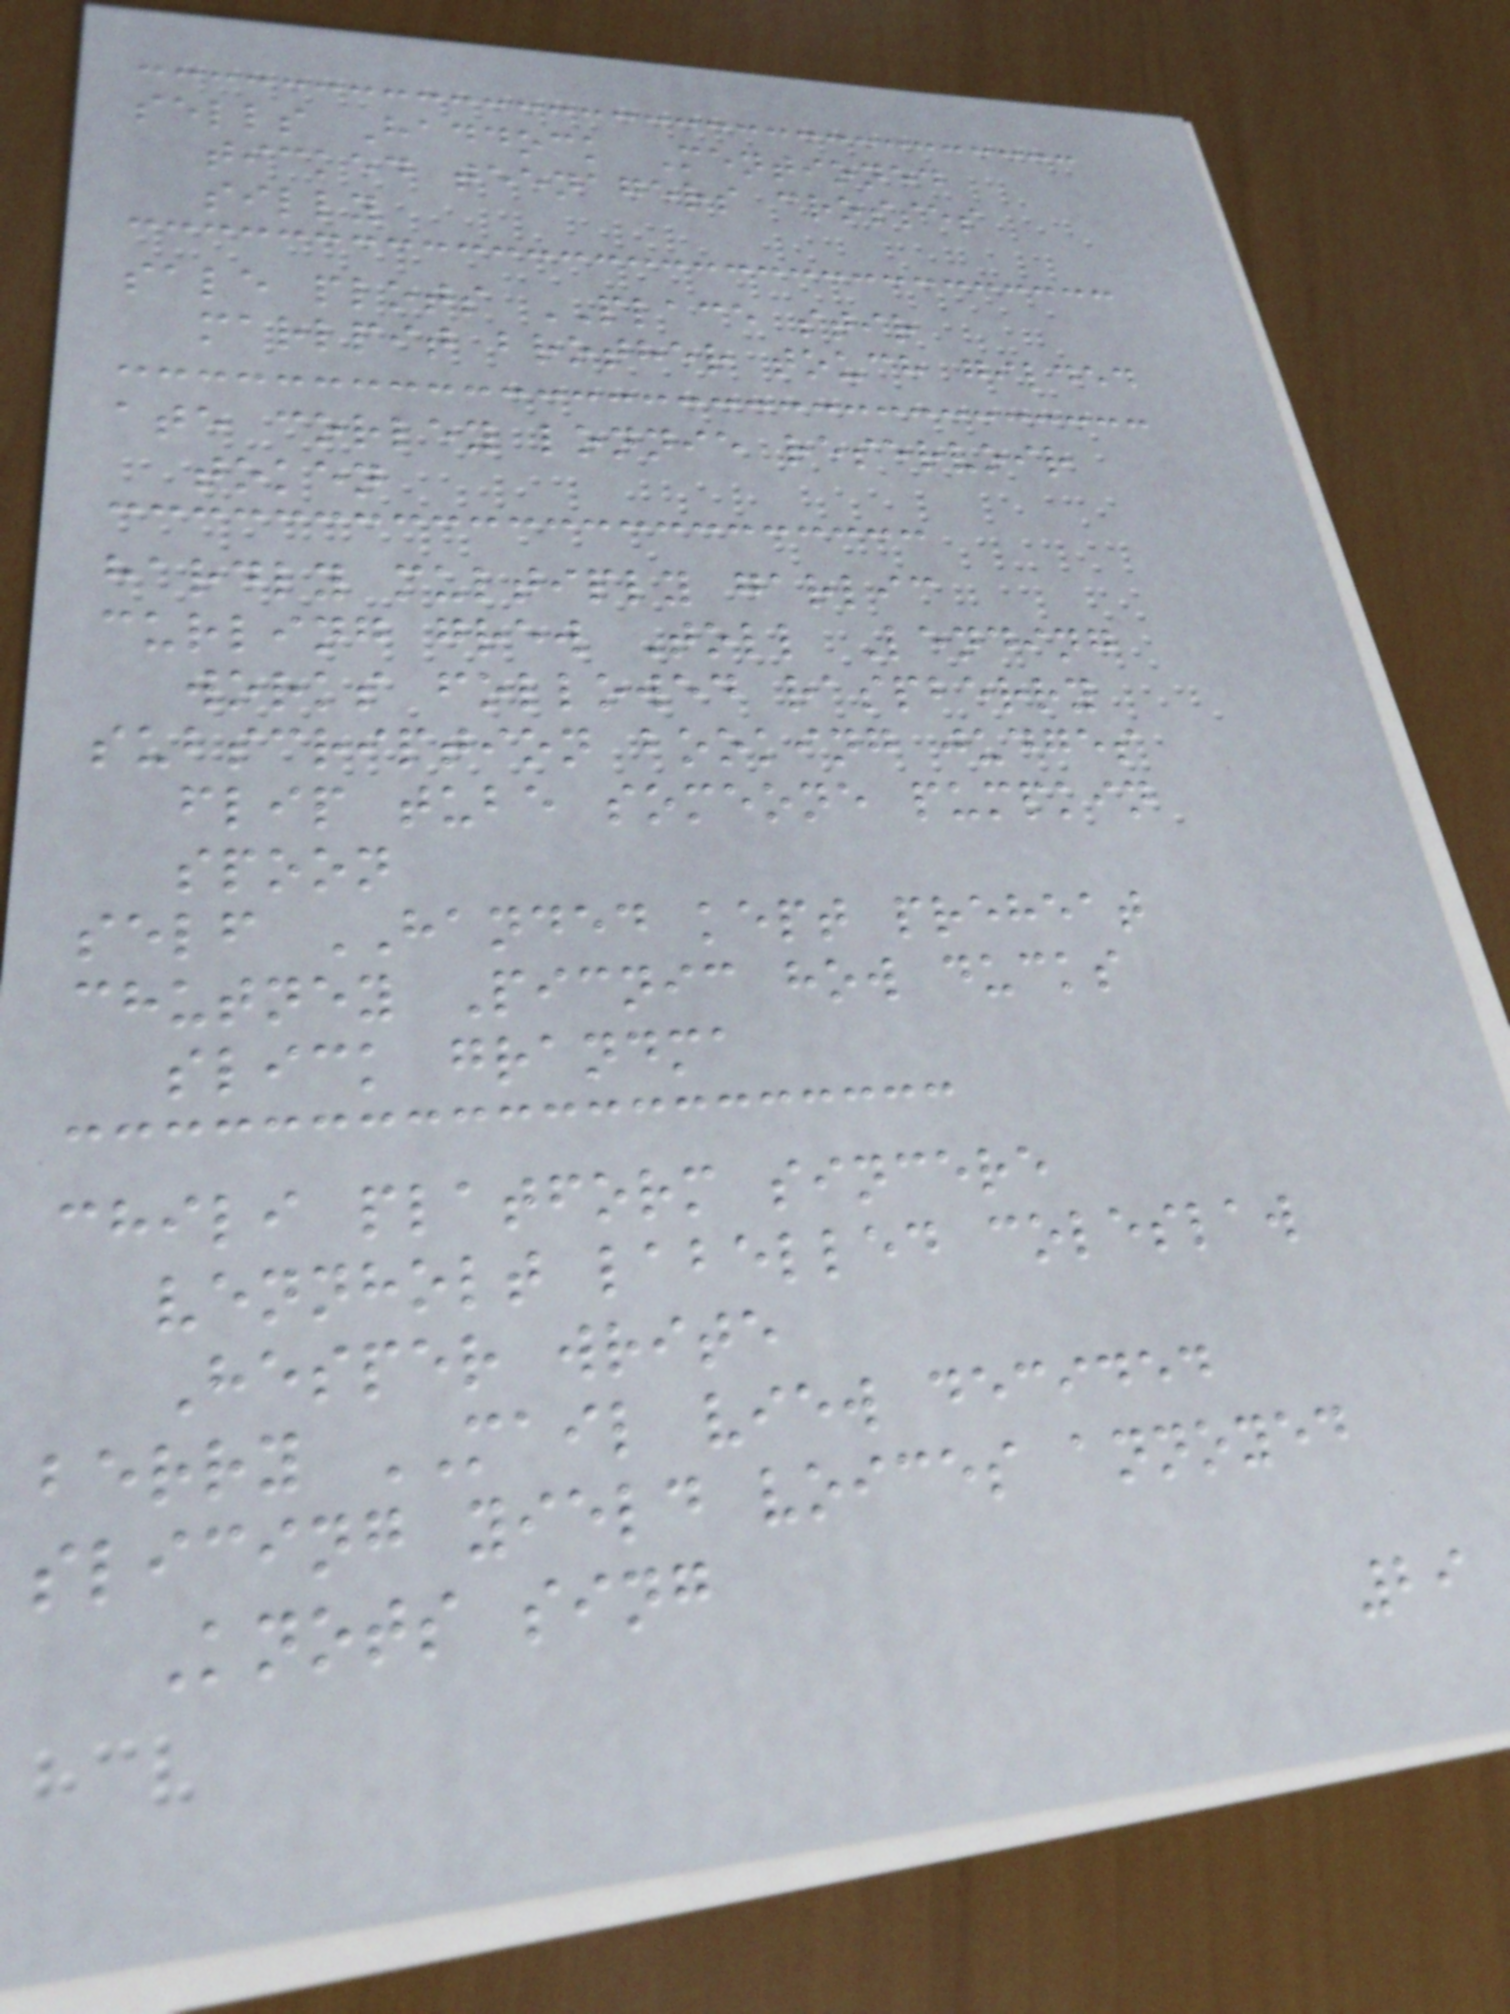sells Haddock Mentioned
ticked teenagers crosses
silly
sale plots PLACE stir
marlpit brother touch gilded
ate corley lonnie reservoir
token
hardly multiply garlic
curling grew Toll Lending
works followed raspberry
subscription booking judges
flip tube someone pumpkin
spoon
self HANDED kept preheat
chutney Picnic how ducks
slick grandma
chili platform sincere
vennholt labelled coleslaw
Hesper write
berry MAIL view decided
slicing yield voices annoyed
Knots sing
29
